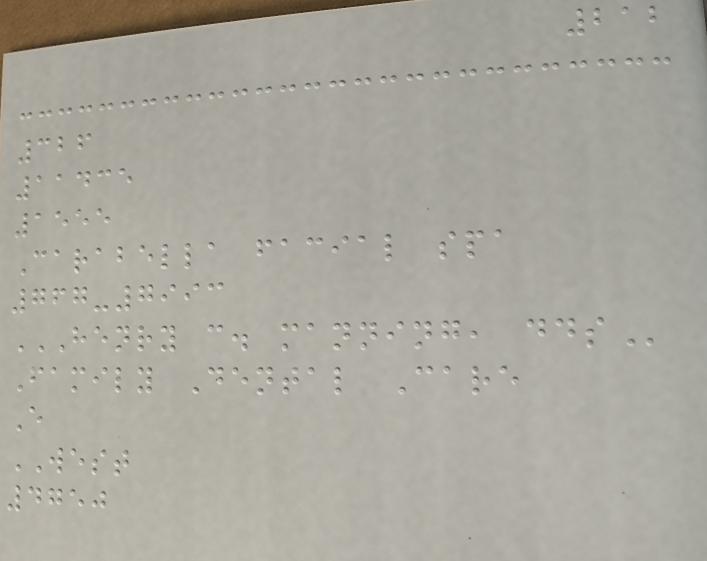212
326
11435
1555
Carabella facial spa
767-7993
HENRY C. MANNING, DDS
Family Dental Care
E
WEST
4750
